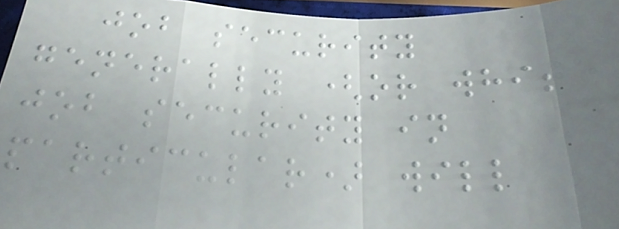job security
generally (or white
job security in
particular) will
